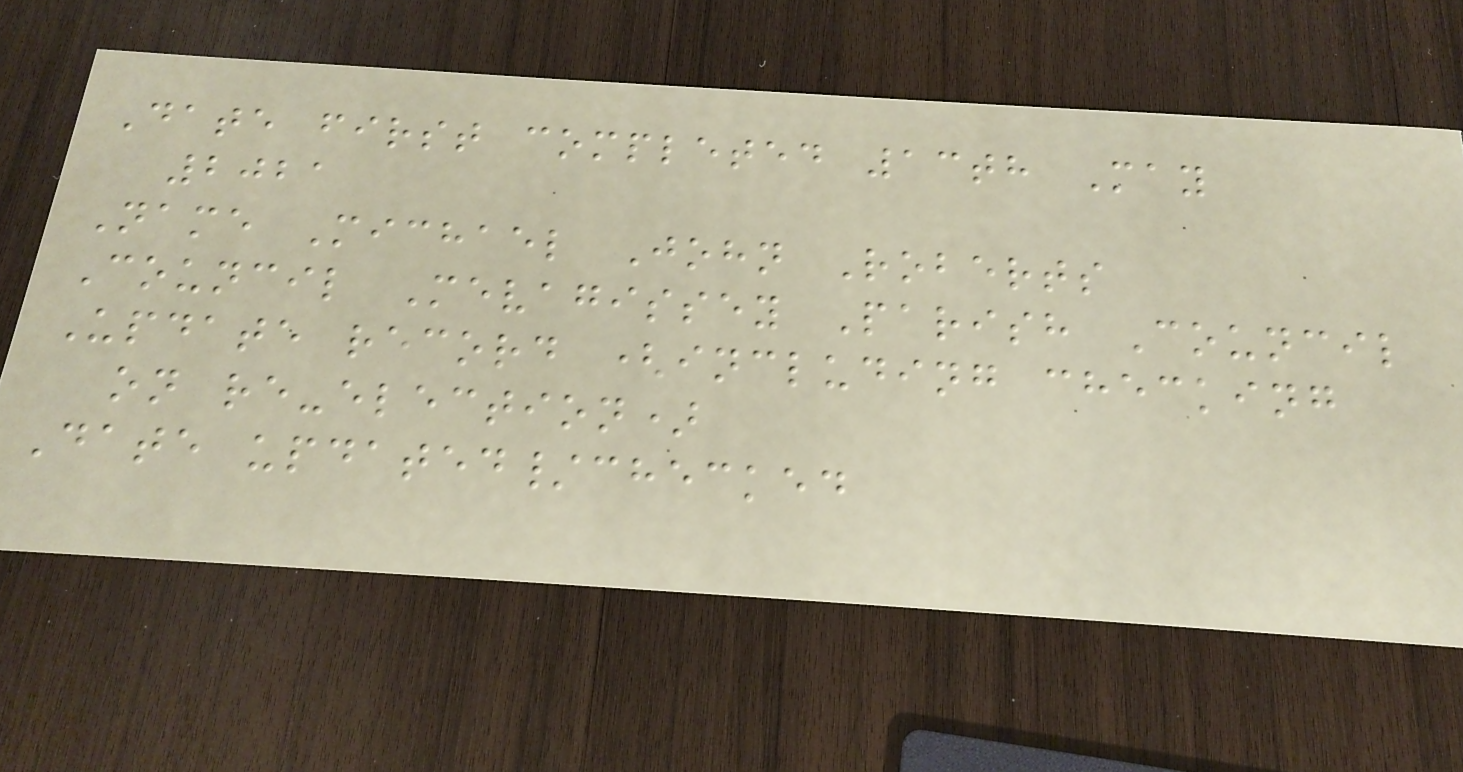Date first completed 13th May
2021
Name Michael John Roberts
Council Mevagissey Parish Council
Update record (including checking
on re-election)
Date updated/checked
